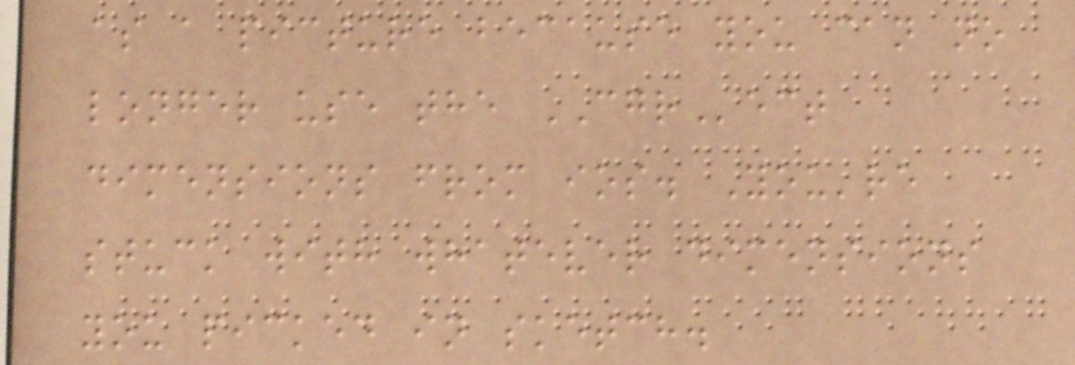as a picture because you can no
longer use the CGRect
dimensions from ios. You're
stuck with whatever dimensions
you picked in sketch.
